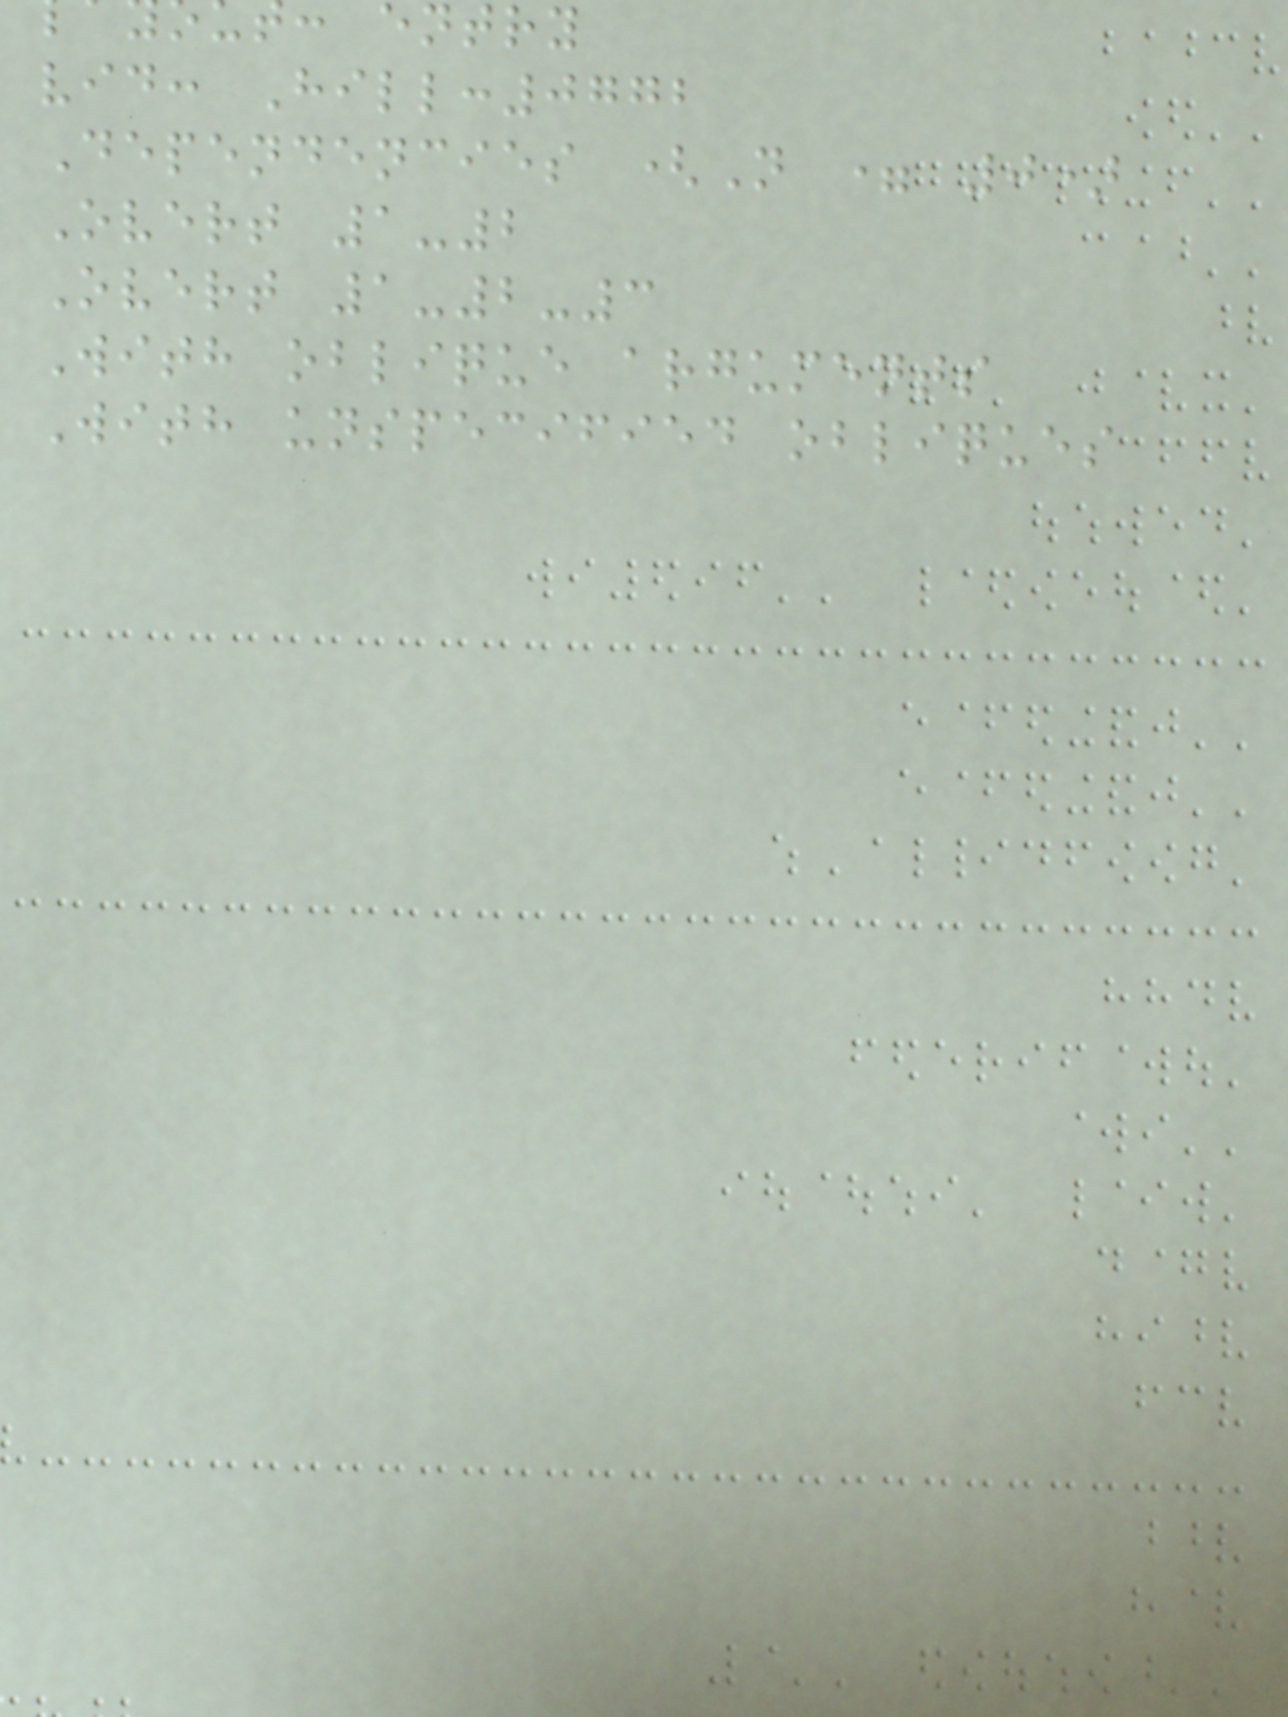entry
vid: Hill:0772
Dependencies (N = 0)
Overt 1-2
Overt 1-2-3
With oblique arguments
With unspecified obliques
